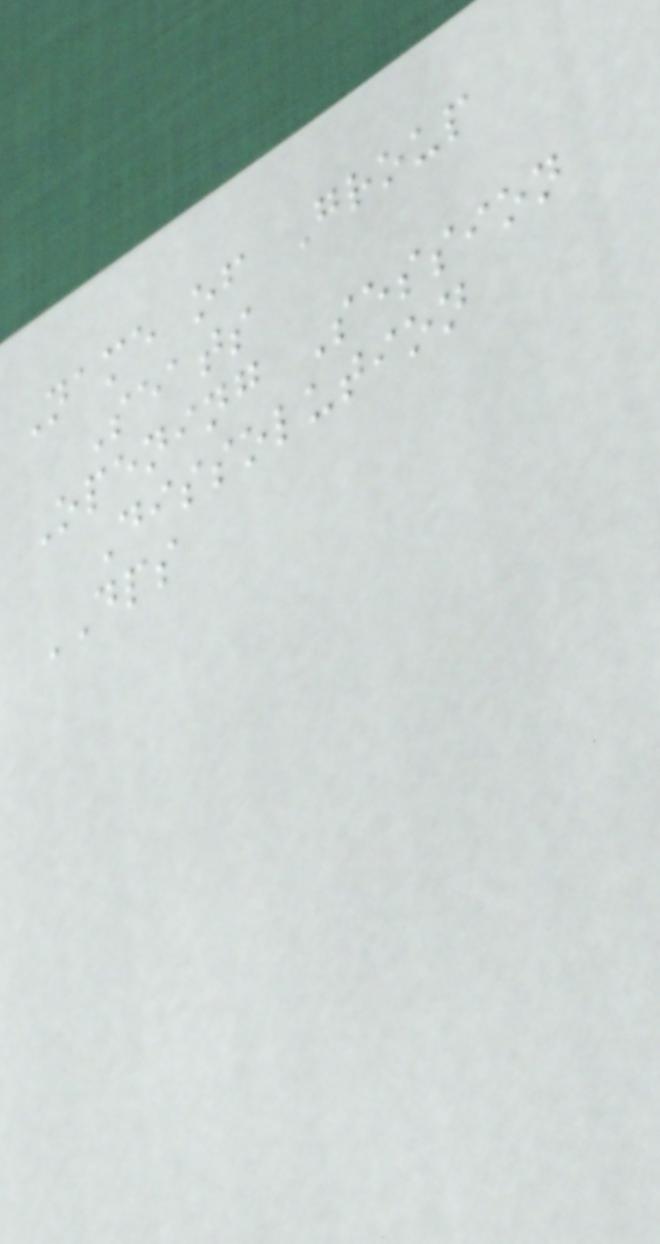Name of Group
Seats
Opening Session
Dissolution
DPS
